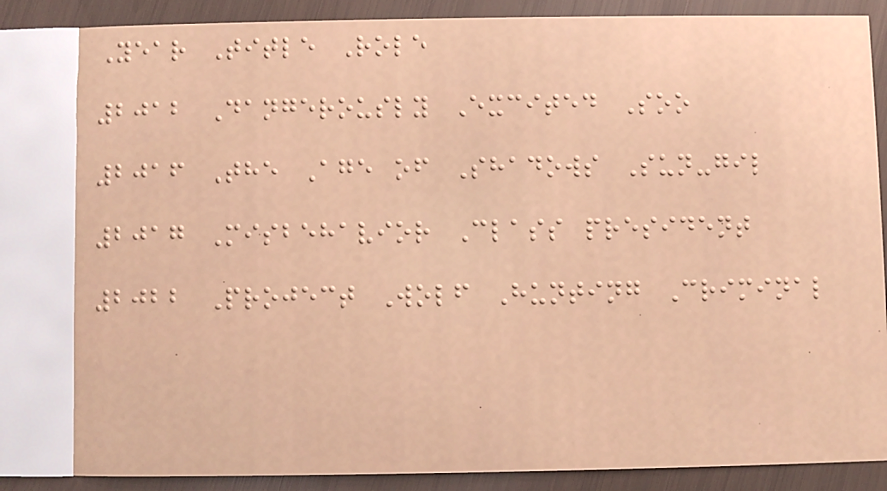Year Title Role
2012 Dangerously Excited Soo
2016 The Age of Shadows Sun-gil
2017 Misbehavior Class president
2022 Project Wolf Hunting Criminal
